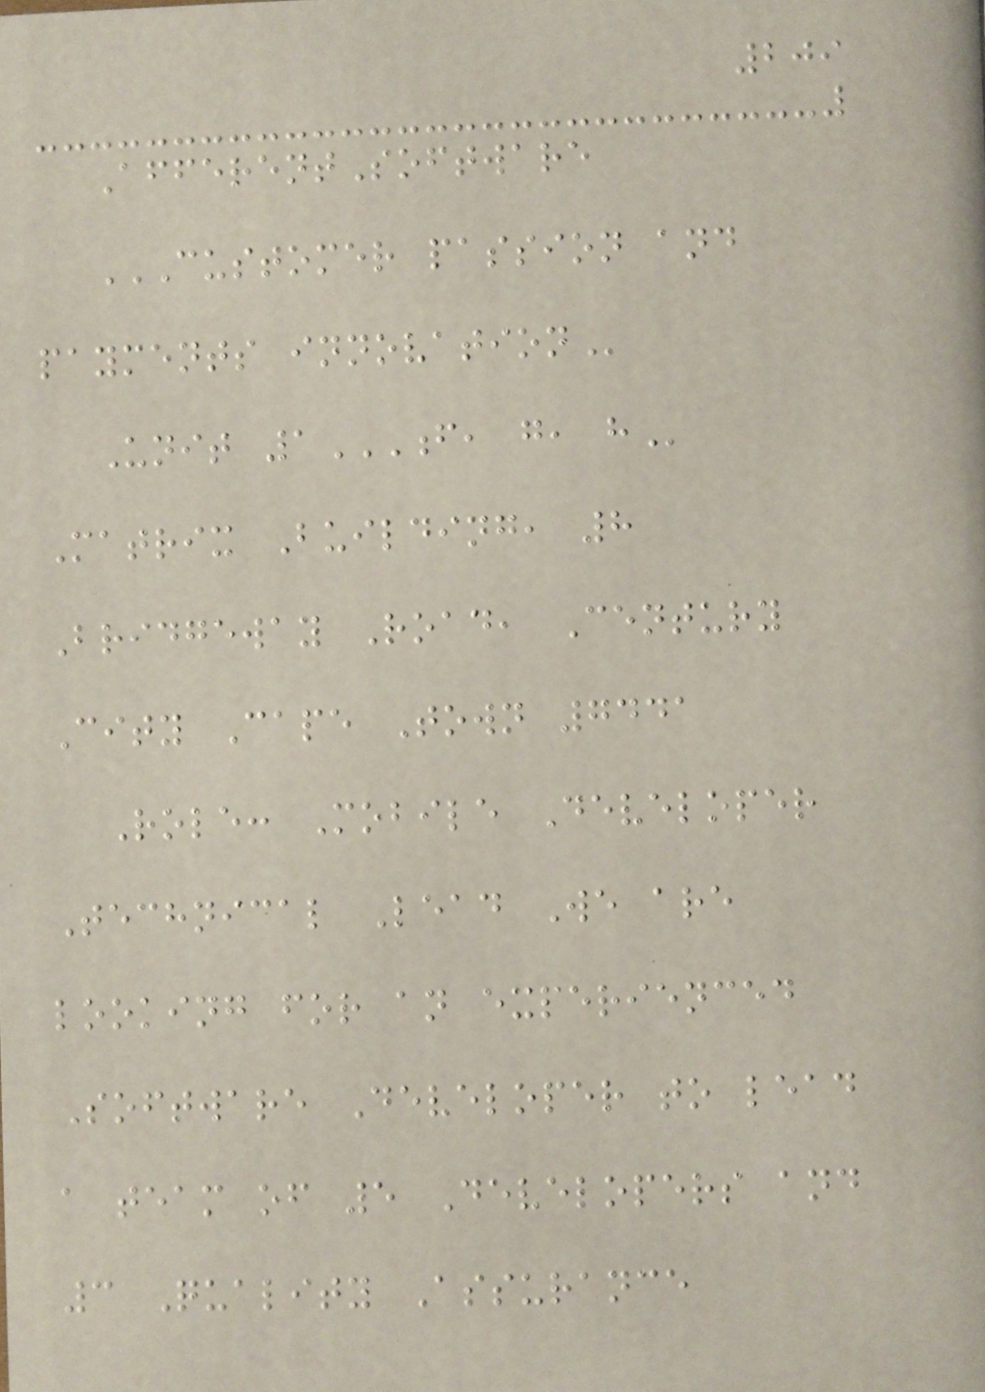209
AfferentSoftware
CUSTOMER PASSION AND
PAYMENTS INNOVATION
Unit 1F, G, H
Matrix Building, 8
Bridgeway Road, Century
City Cape Town 7441
Role: Mobile Developer
Technical Lead We are
looking for an experienced
Software Developer to lead
a team of 5 Developers and
3 Quality Assurance
